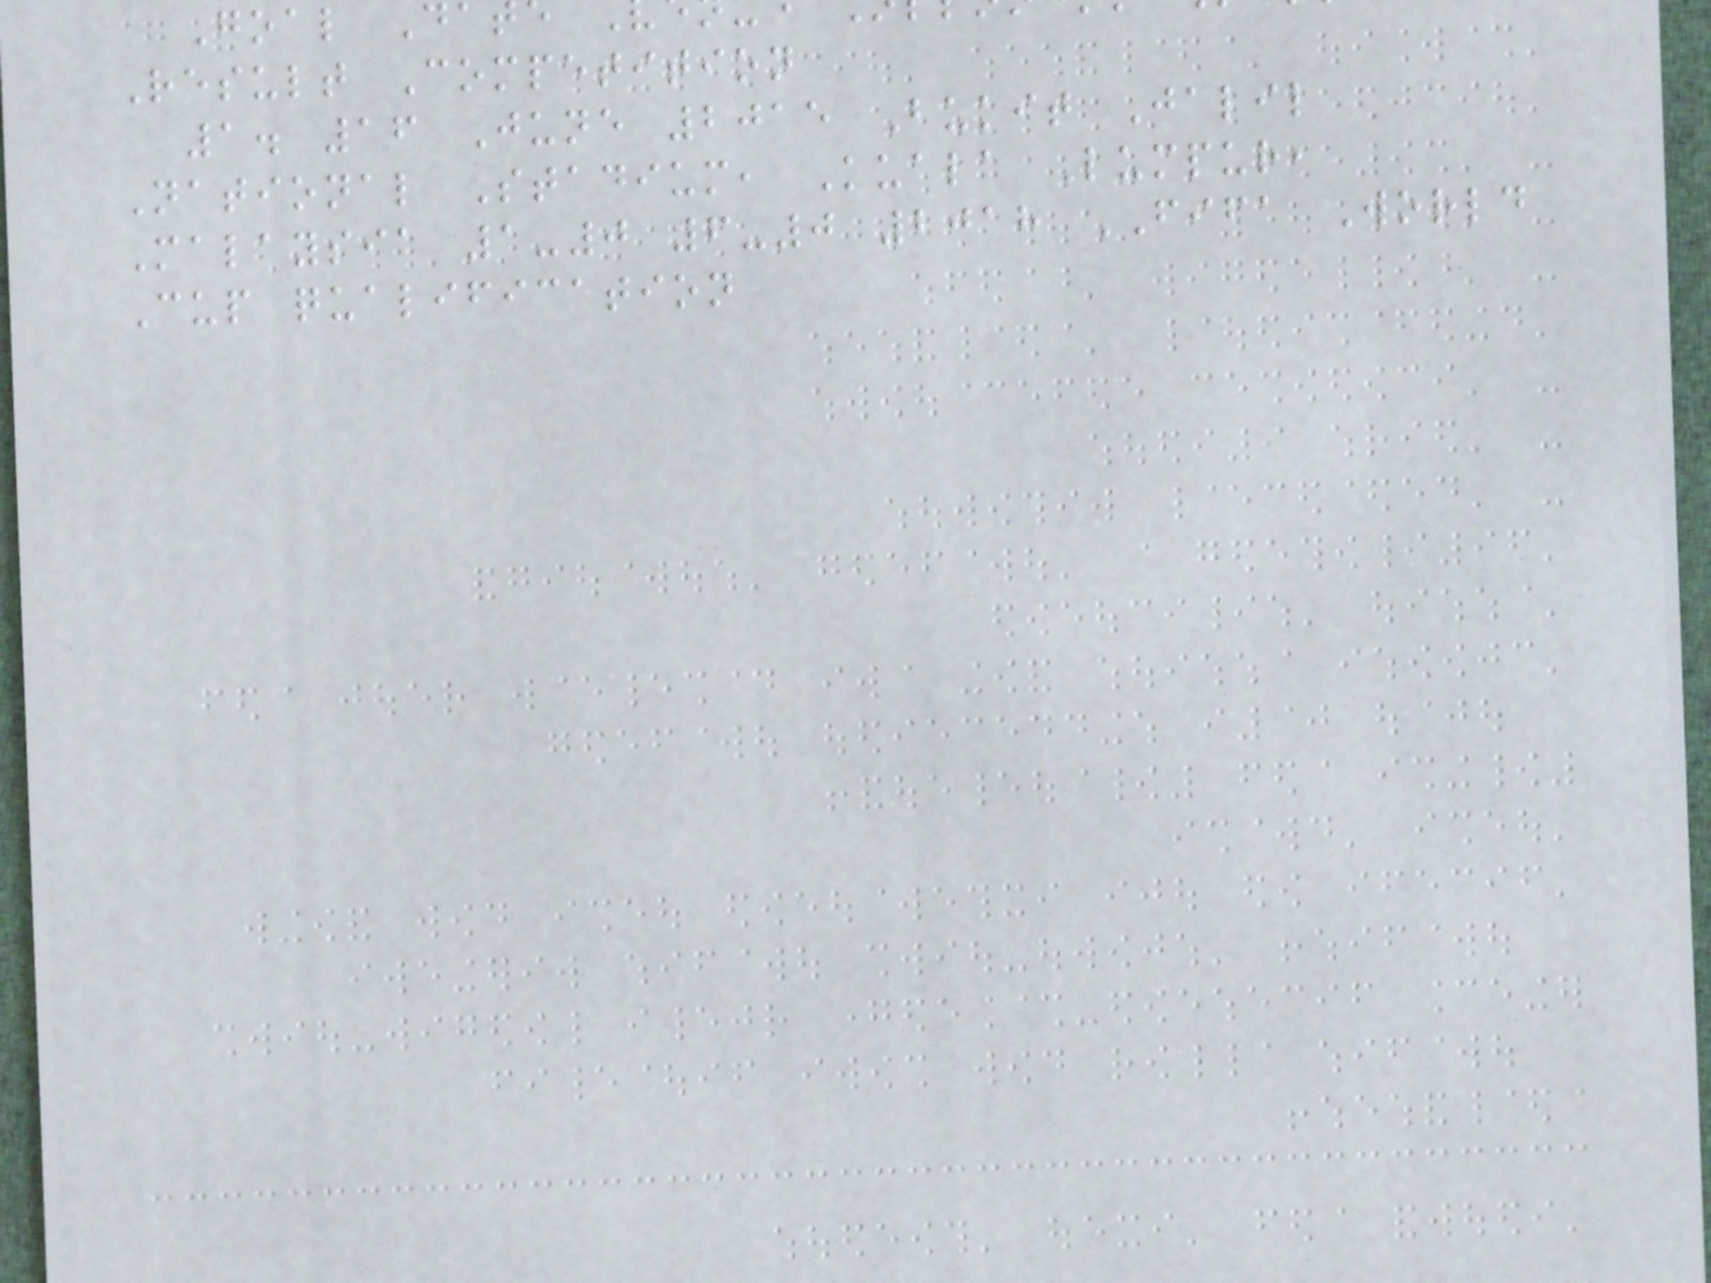Result Competition
1. 16 June 2015 Bukit Jalil
National Stadium, Kuala Lumpur,
Malaysia 1-0 6-0 2018 FIFA World
Cup qualification
